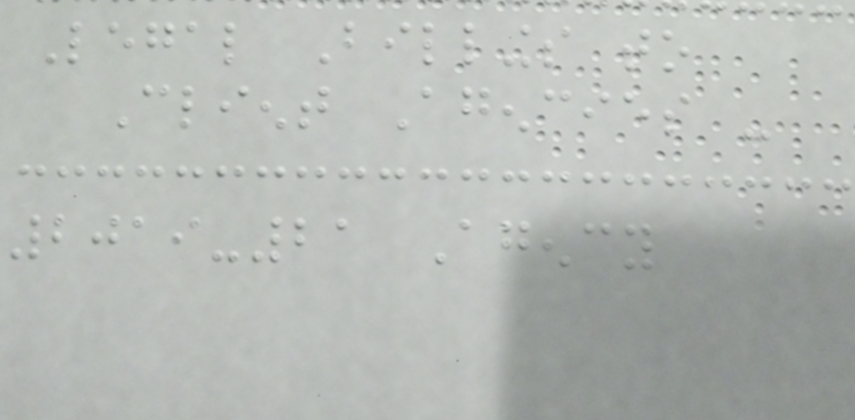Legal Billings to
Client Agencies -
2019-21 Agency
